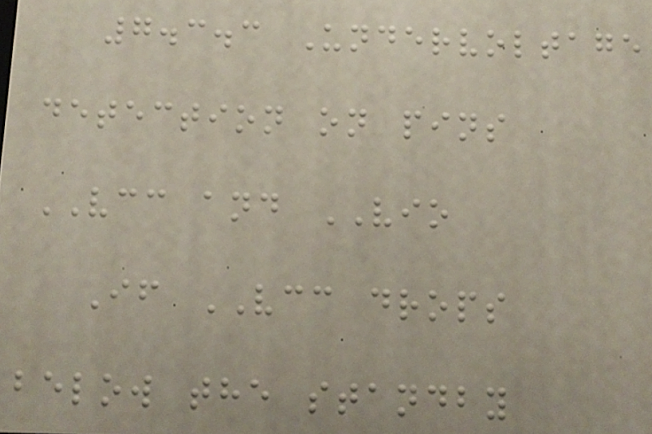7.3.3 Undervoltage
detection on pins
VCC and VIO
If VCC drops
below the standby
